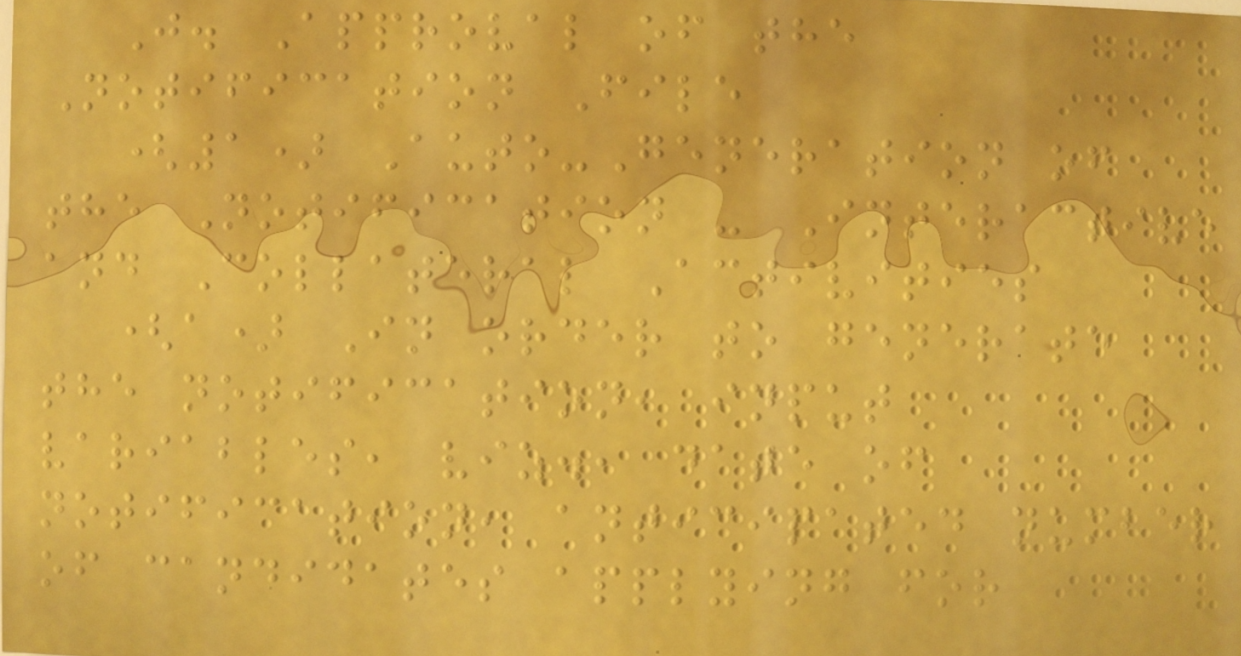J. Approval of the
Notification File
(1) Auto-Generation of
the Notification - Interactive
and Collateral Activities
(a) In order to generate
the notification, input
variables, viz., date of
notification, anticipated number
of candidates applying for
